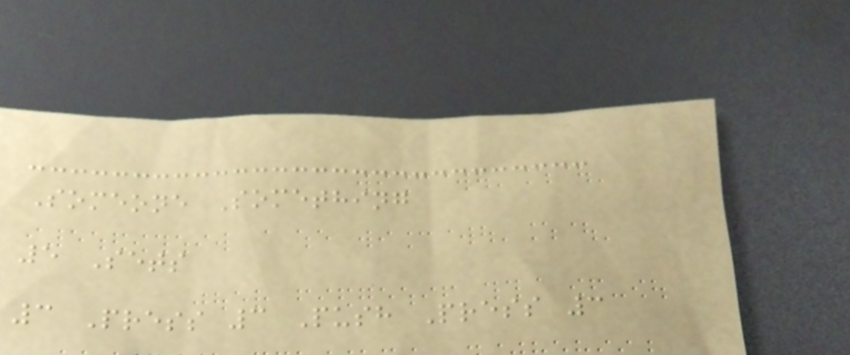Someone Something
5 Sets
3 Press 3 Push Press 3
